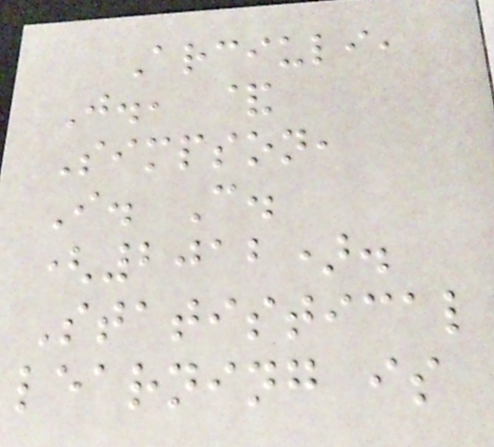Arciuli,
J., &
Simpson,
I. C.
(2012).
Statistical
learning is
